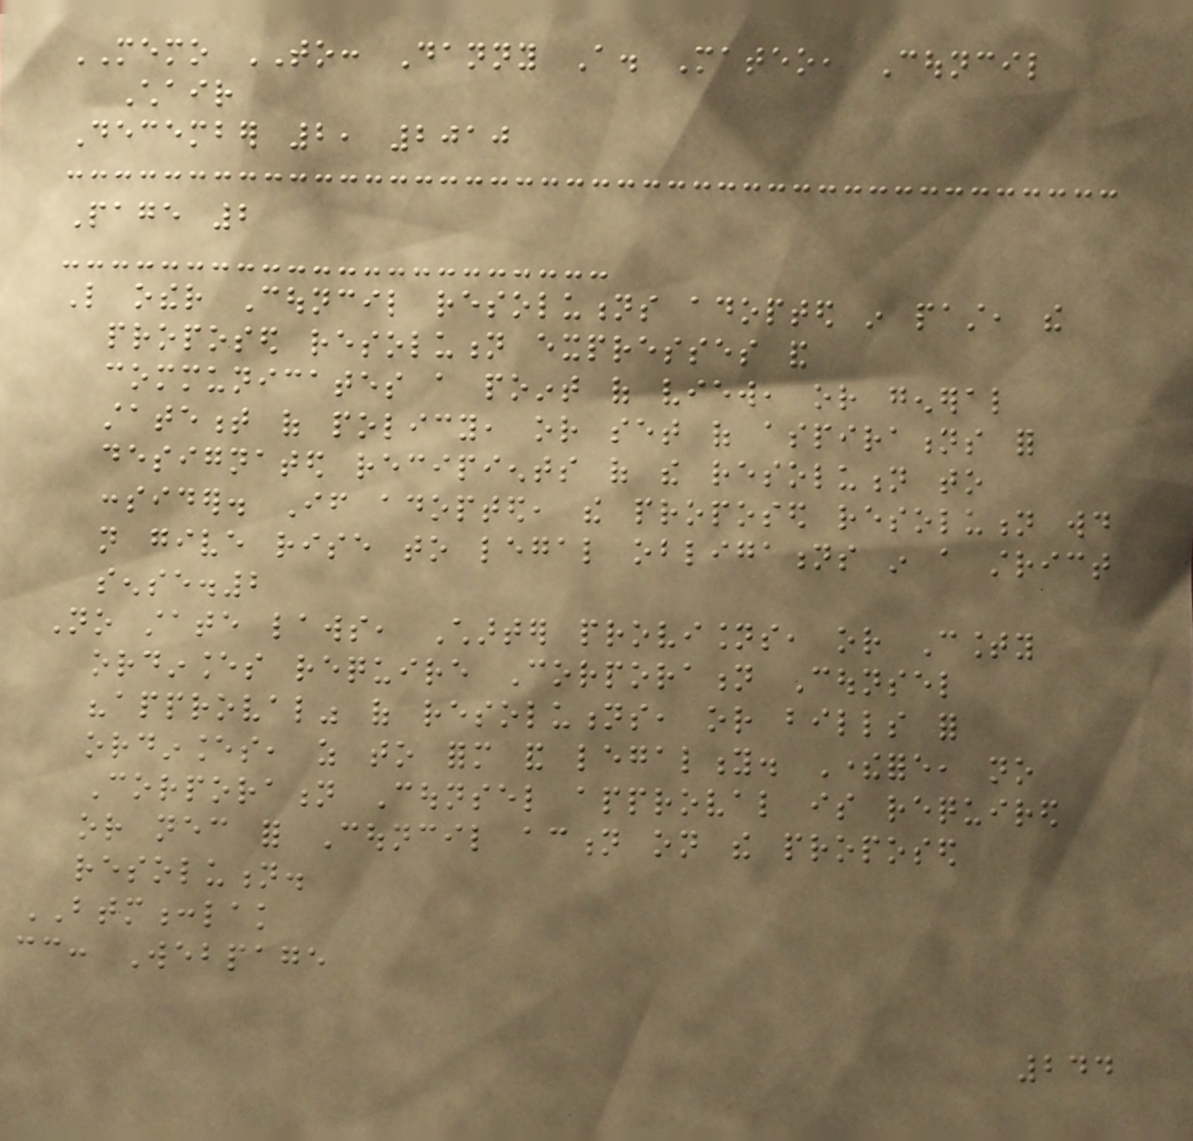MEMO TO: Danny A. Mateo, Council
Chair
December 2, 2010
Page 2
Like other Council resolutions adopted in past, the
proposed resolution expresses and
communicates a point of view, or general
statement of policy, or set of aspirations for
designated recipients of the resolution to
consider. If adopted, the proposed resolution would
not give rise to legal obligations in a strict
sense.2
No state laws, Charter provisions, or County
ordinances require Corporation Counsel
"approval" of resolutions, or bills for
ordinances, as to form and legality. Therefore, no
Corporation Counsel approval is required
or necessary for Council action on the proposed
resolution.
BTM:lak
cc: Webpage
244
